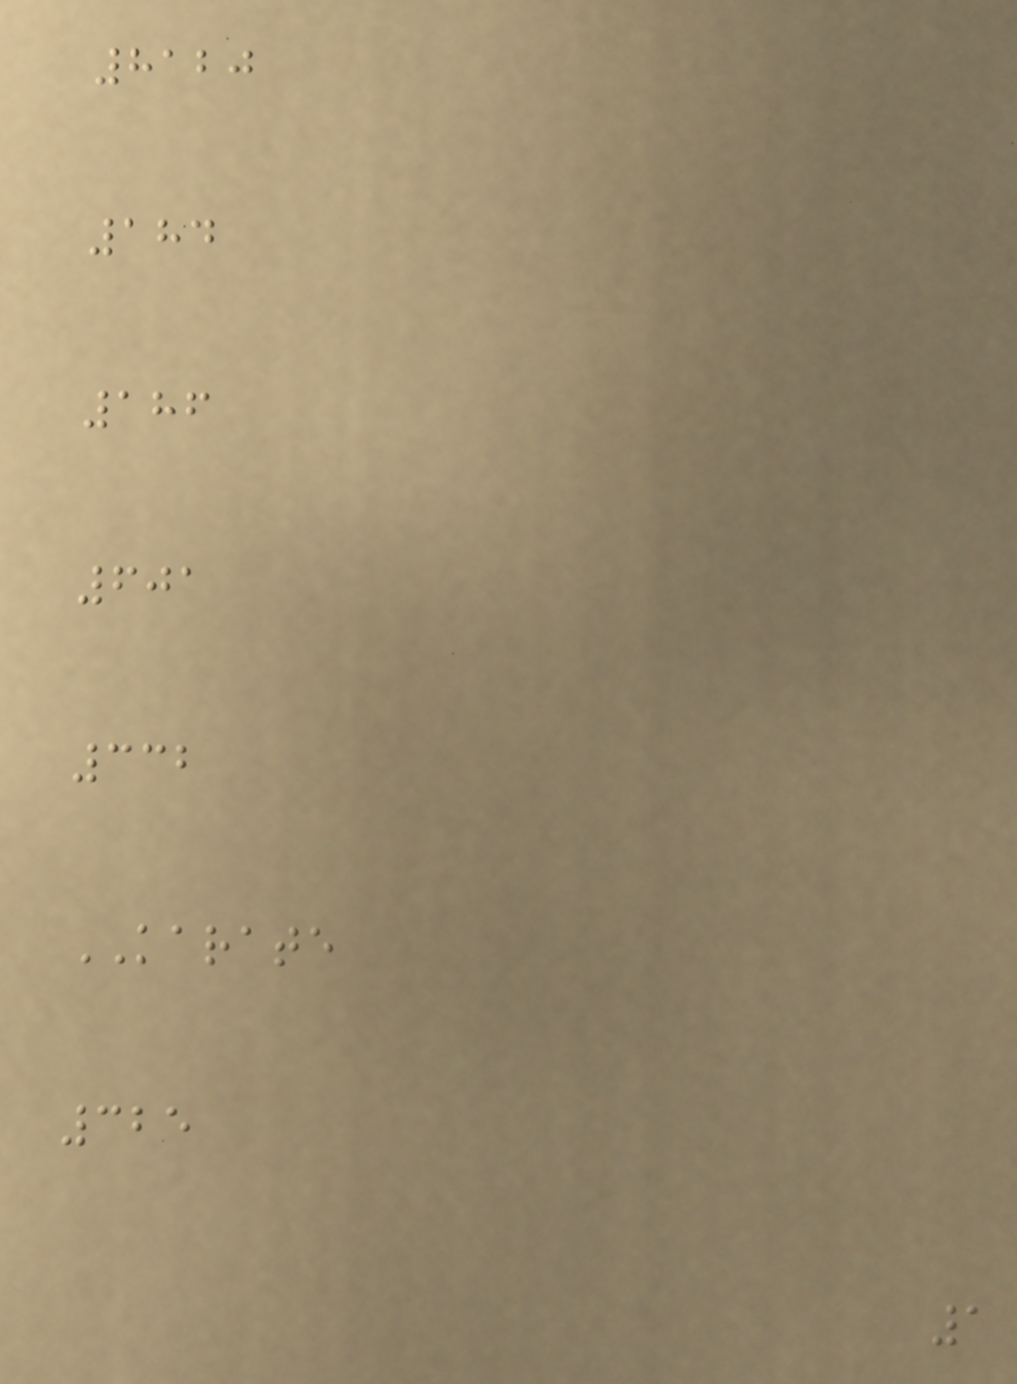8120
184
186
601
332
KARATE
325
1
